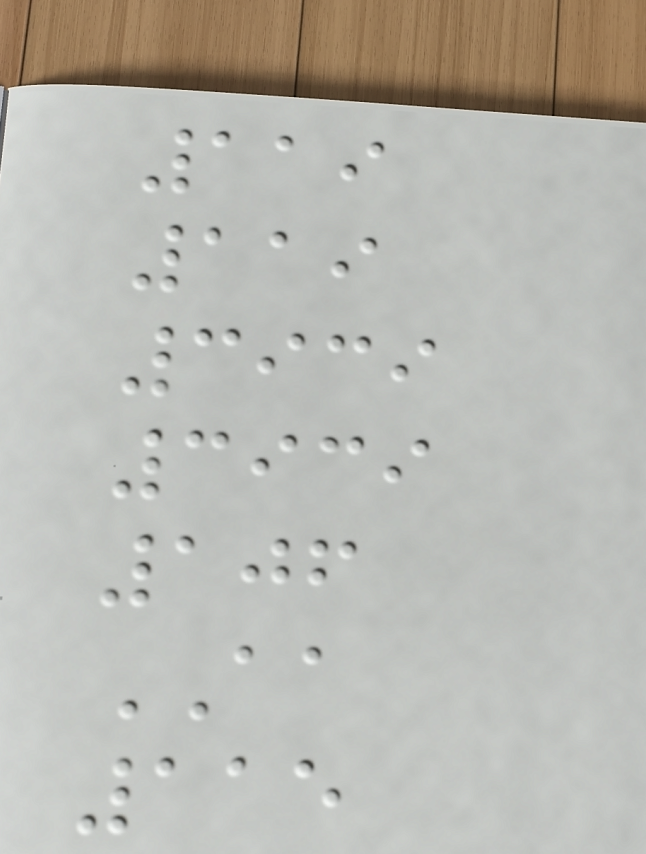119
119
3939
3939
106
AA
115
